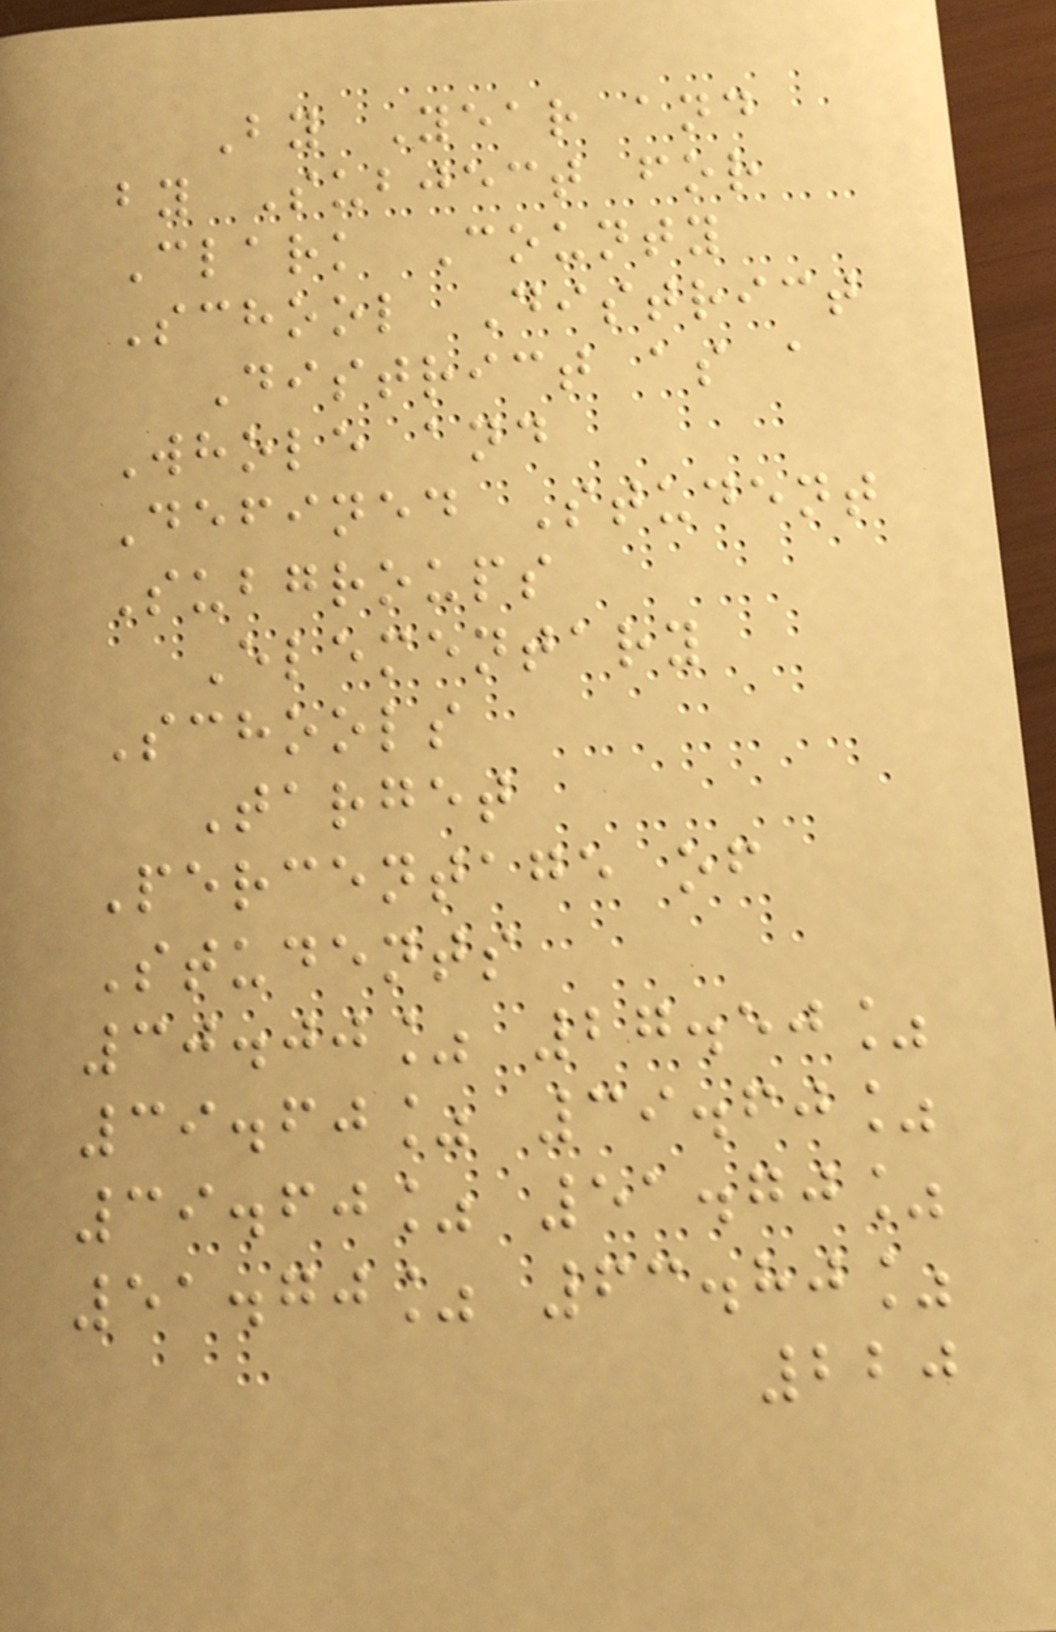By Year and
by Subject for
Clark County
School District
District as a
Whole and
Defined Student
Subgroups
Elementary
Schools
Target
Percentage of
Students
30.00% 27.50%
39.60% 39.60%
39.60% 51.70%
51.70% 63.80%
220
